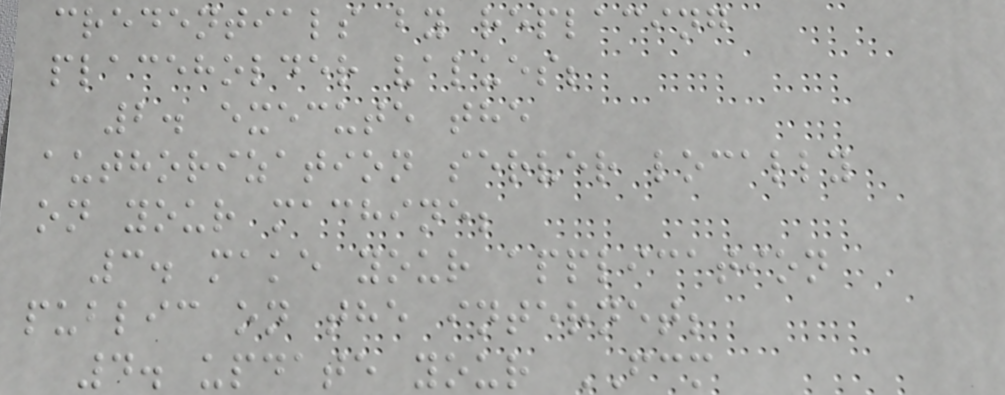credentials by replacing
placeholder values;
2. execute the
authorization server locally
on your machine;
3. make your application
public on the internet;
4. update your FCM
